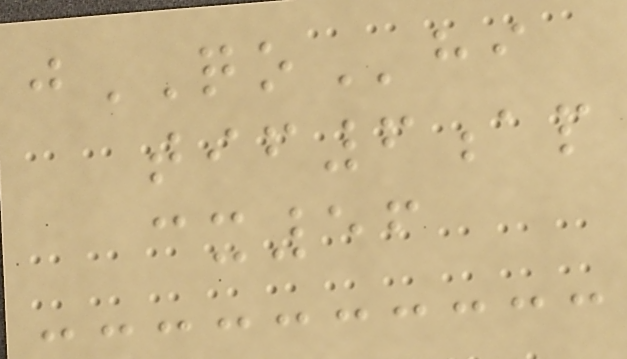jQOhi
tif6ap
cx56
